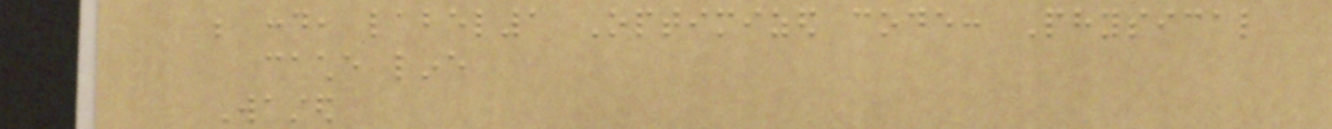be cond, label1 Optimized code: Physical
cache line
Wasted
